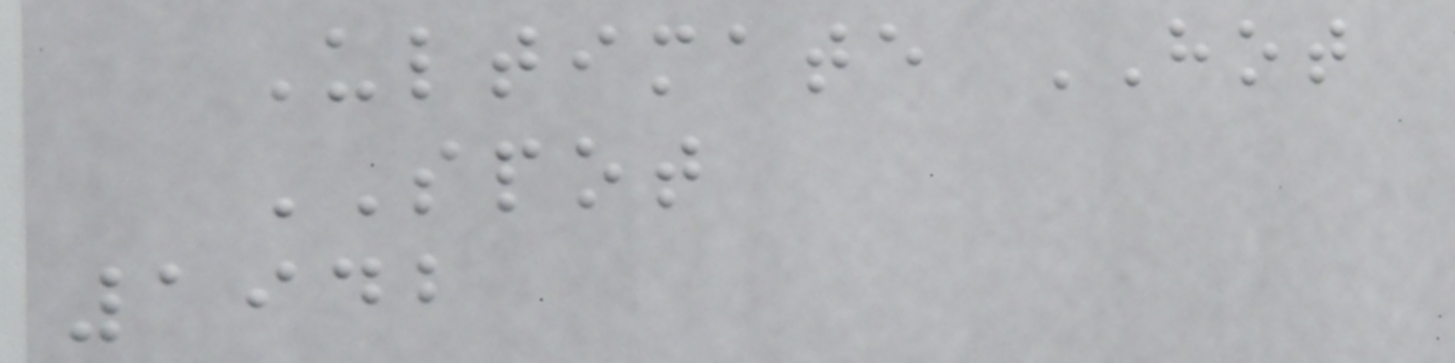Ultimate HOT
SPOT
1942
